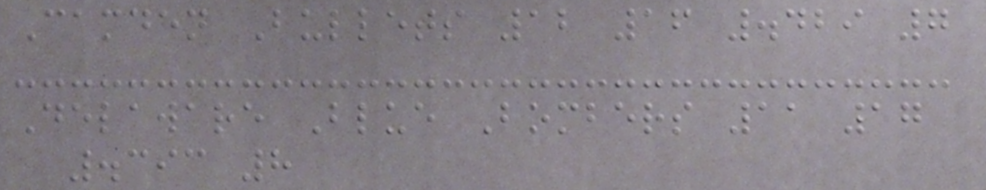Camden Bullets 12 16 .429 7
Delaware Blue Bombers 11 17
.393 8
